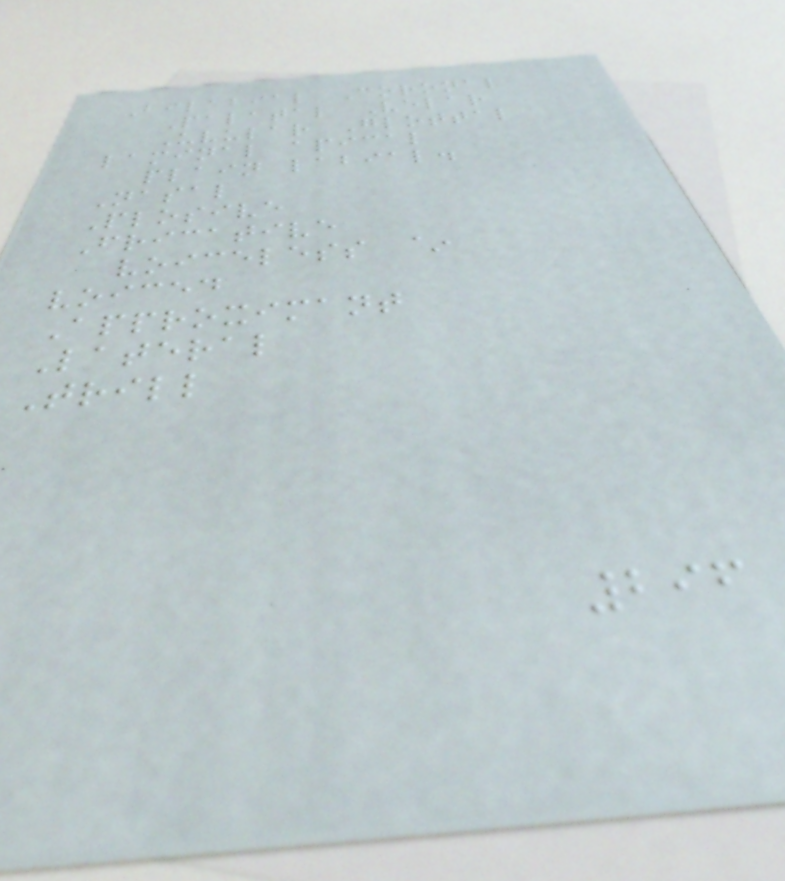Bilabial Coronal
Palatal Velar
Uvular Glottal
laminal apical
plain labial.
Nasal
Plosive
Fricative
voiceless ~
voiced
Approximant
Lateral
Trill
296
